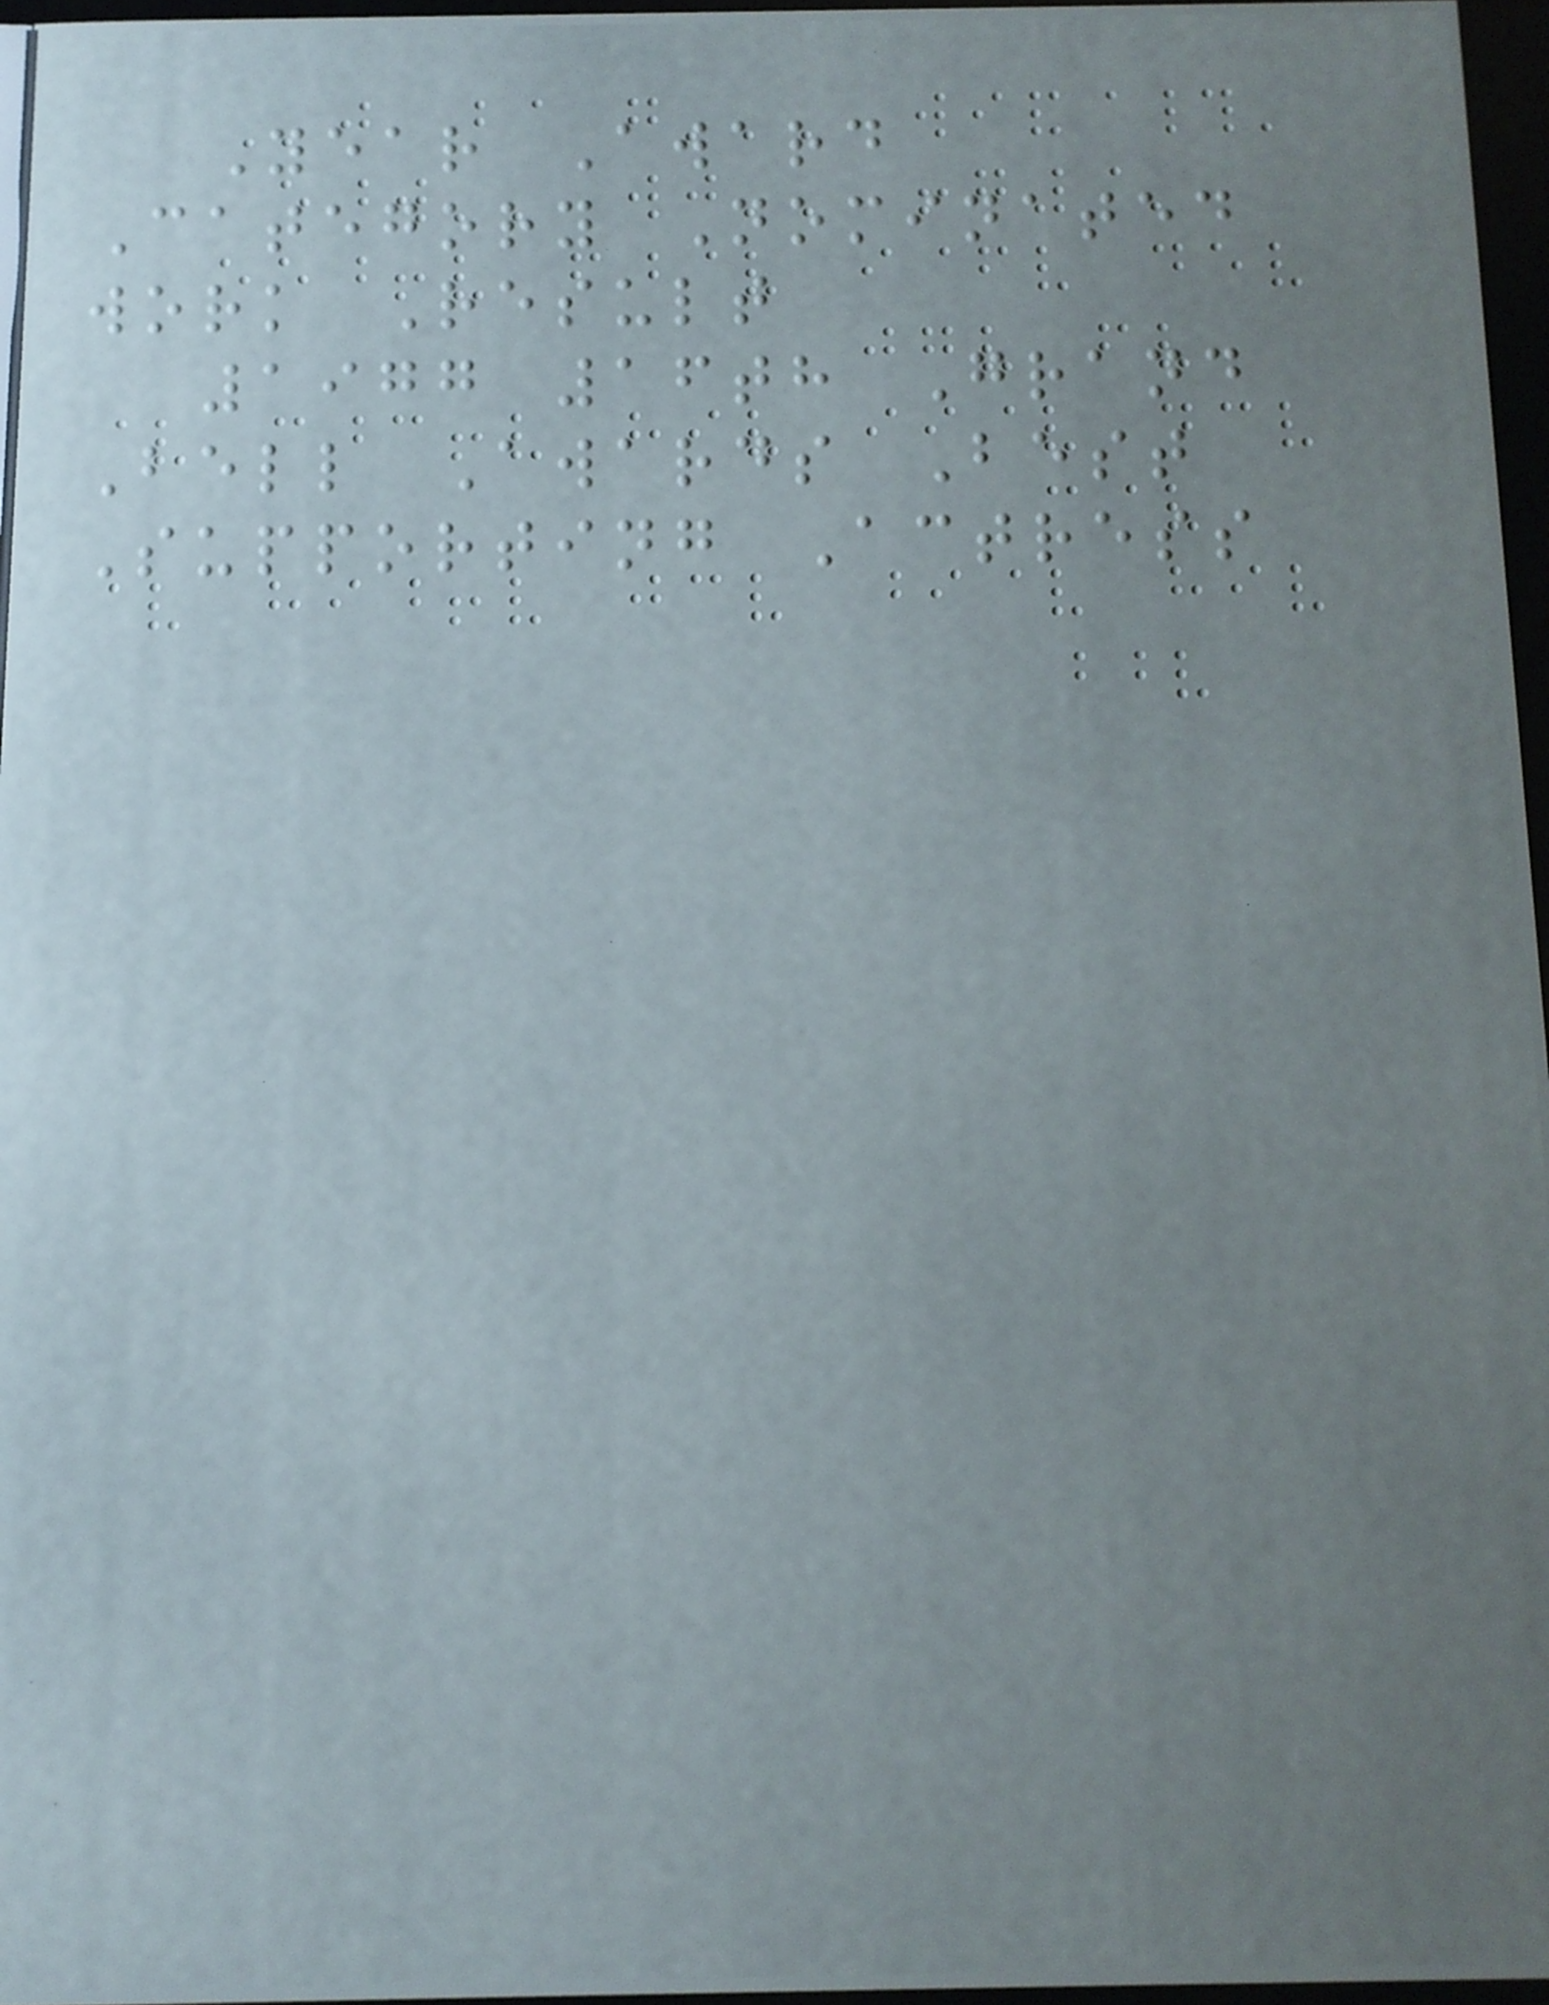Year Award
Category Nominated
work Result
1977 16th Grand
Bell Awards Best
Supporting Actress
